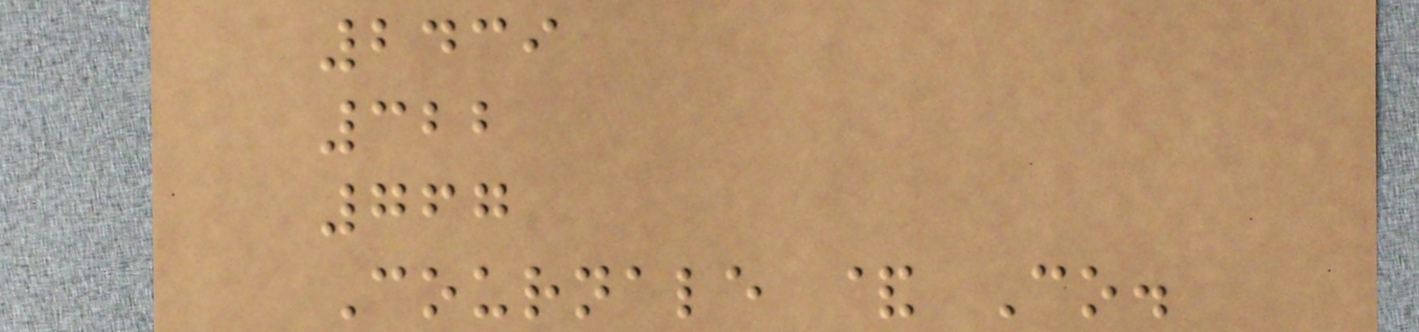2439
322
767
Cournale & Co.
